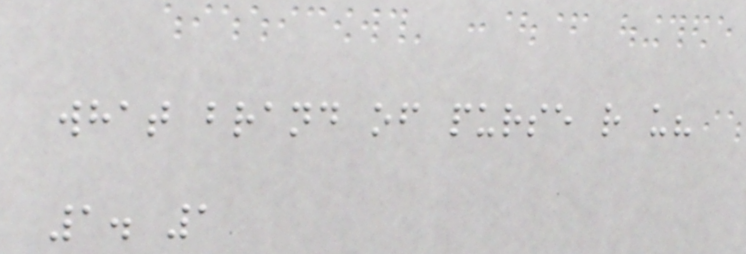what brand of purse r u?
1. 1
